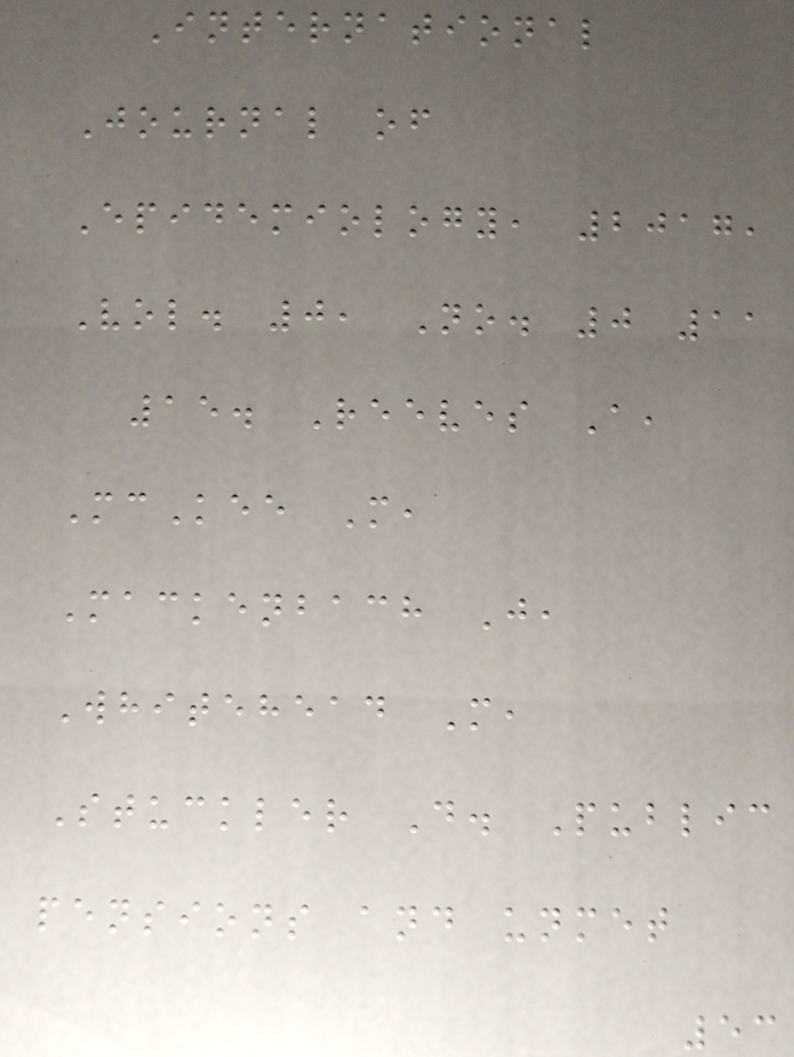International
Journal of
Epidemiology, 2017,
Vol. 0, No. 0 11
15. Reeves A,
McKee M,
Mackenbach J,
Whitehead M,
Stuckler D. Public
pensions and unmet
53
